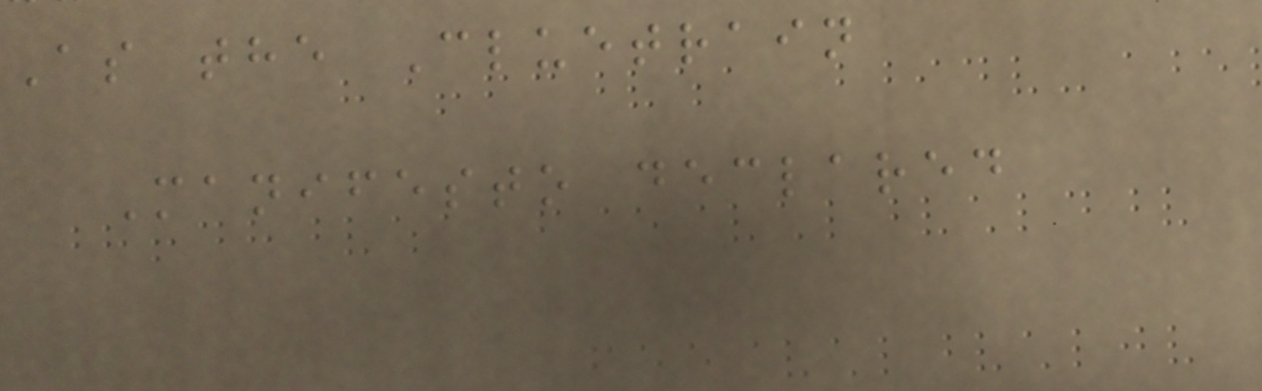As the Cluetrain
Manifesto declared
